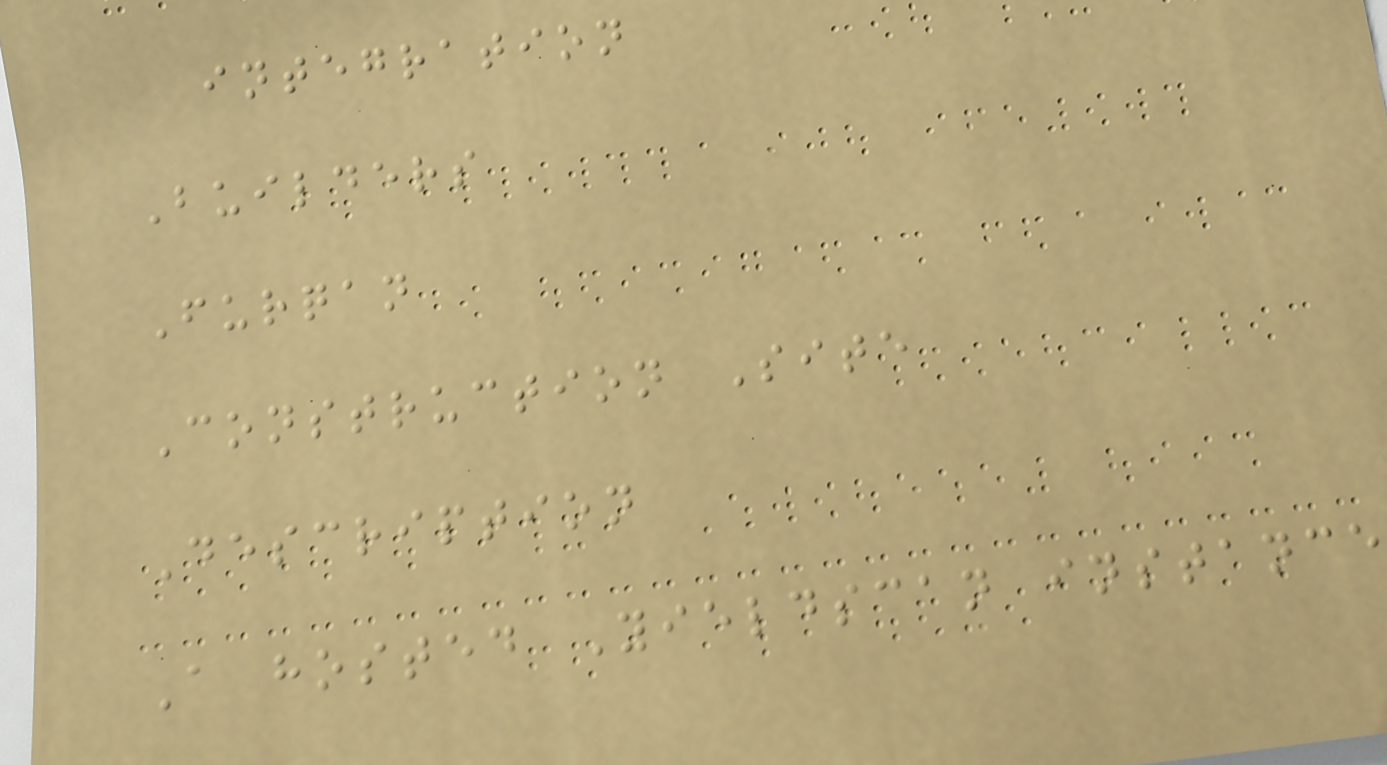integration
Builders
Furqan
Construction Site
Description
A hosted Yieldscan instance
